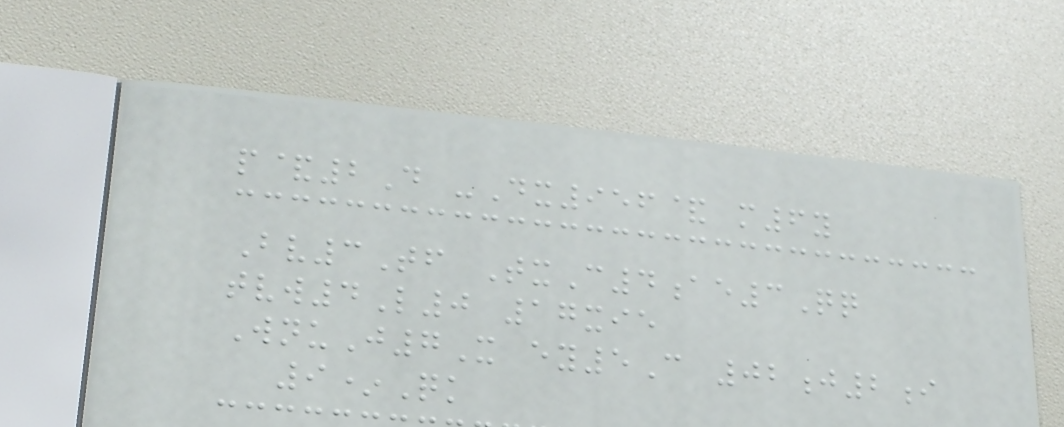p&2D -Dx956& m6y
Bv3Tf TxC4ae3Qq
tvw4L0 17xie
WnuJ7X ey5C 02j2i
9*Qk
